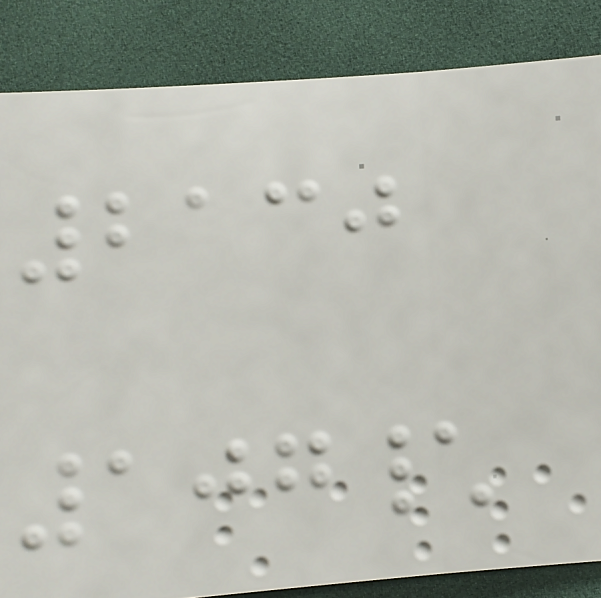2130
107\
